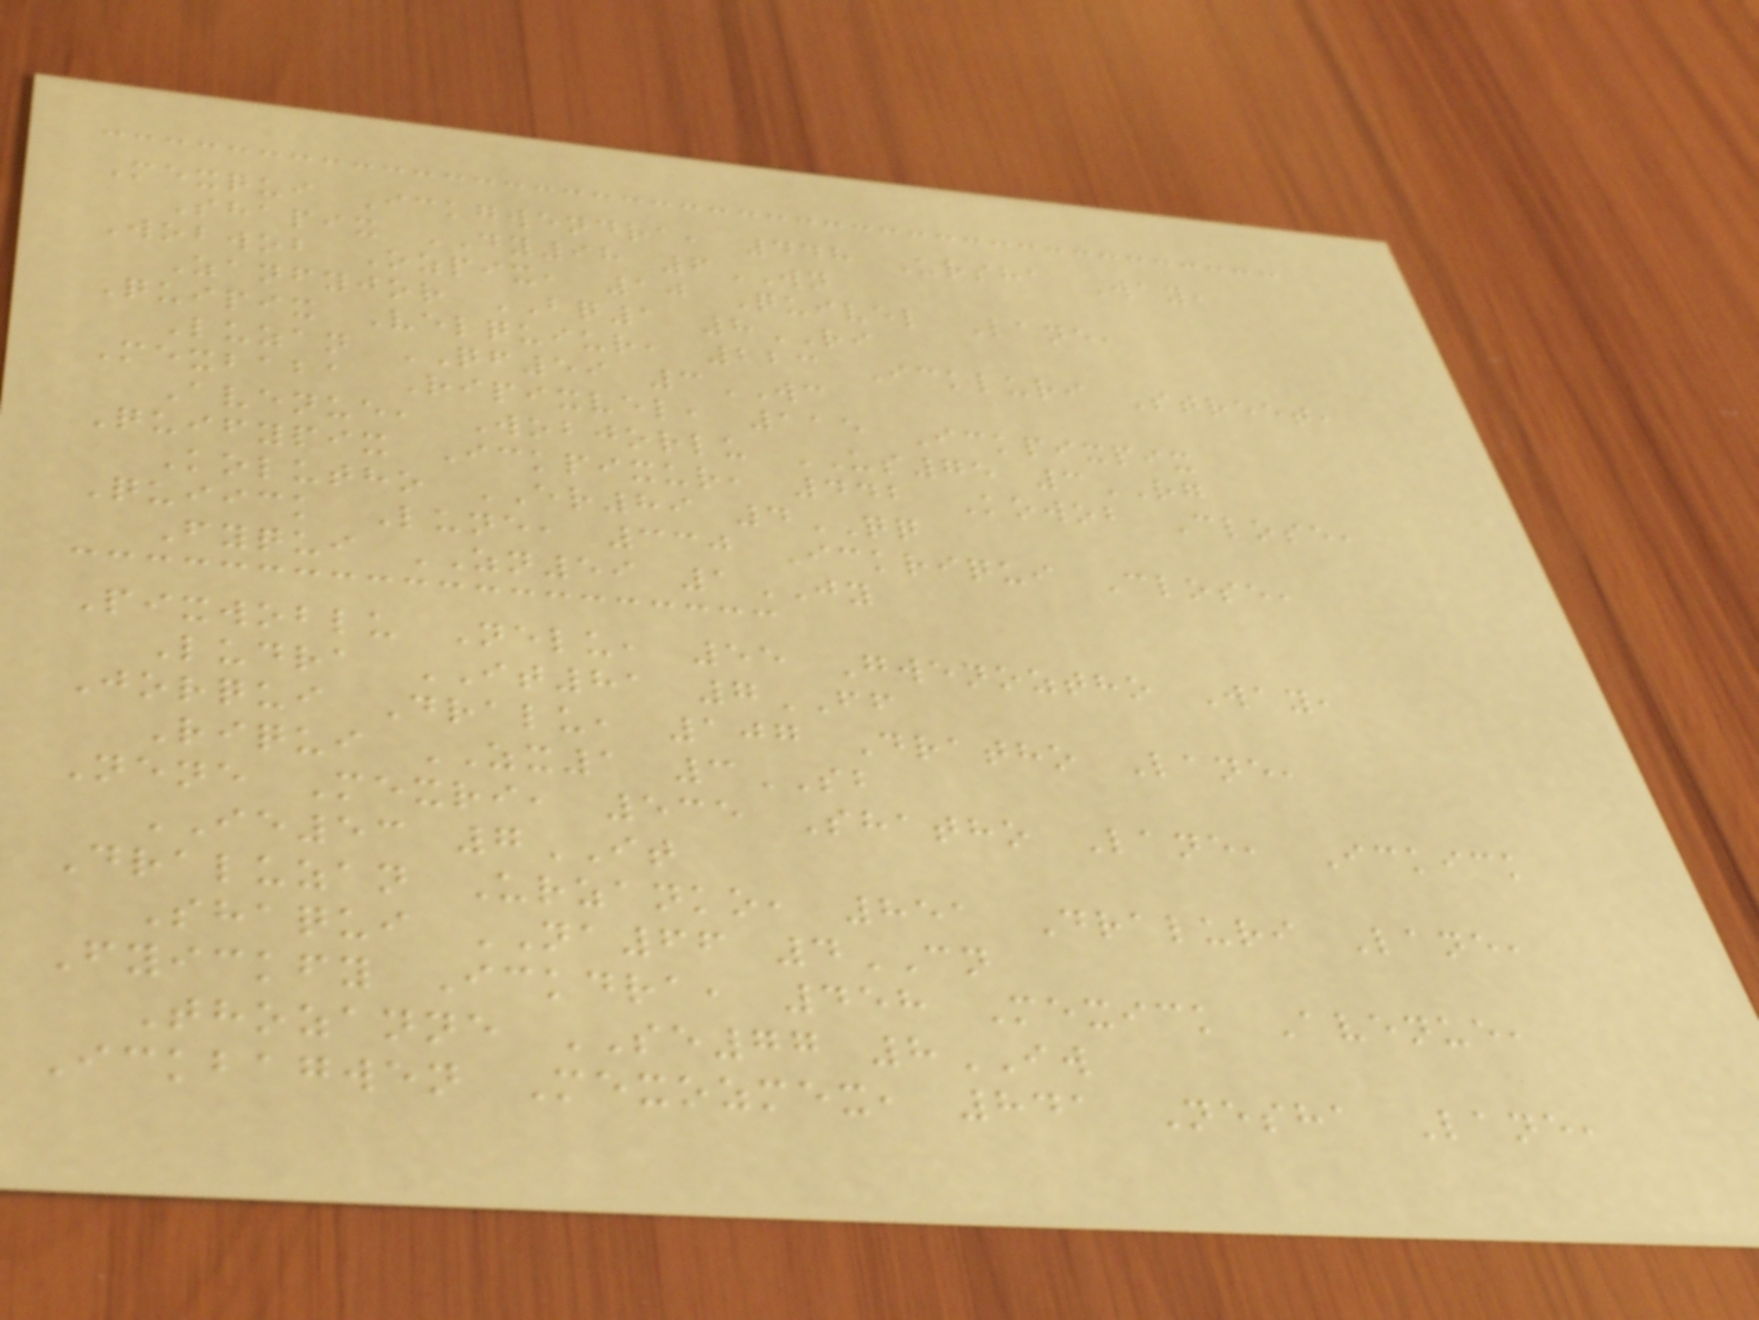Mexqui Ickgwendra, 448 Ursha Way,
Shapix DY98 6WN
Wobwob Ozpix, 10 Quivel Lane,
Zanfyjor BQ1 8RI
Quipix Velquiur, 223 Ickluri Street,
Luzan QF59 3WC
Mexbaba Ripixvel, 115 Ickpixpix
Avenue, Wobjorlu US75 3RG
Quifypix Ickpixur, 442 Kowob Close,
Kolutho ER89 4QQ
Quiick Lune, 330 Ickriqui Close,
Fyqui ZN59 1JY
Pixwoblu Nelu, 55 Gwenoztho Way,
Ludra IT81 7FF
Jorqui Dralu, 107 Dratho Lane,
Riqui ZX1 3SB
Nene Mexri, 535 Shatho Lane, Ickick
IE53 7IT
Draluzan Urzanko, 851 Draluri Lane,
Shaqui NA66 4CN
Fyickfy Ickdra, 458 Mexick Avenue,
Thozanne SE77 8IW
Ickbagwen Mexozmex, 841 Nesha Lane,
